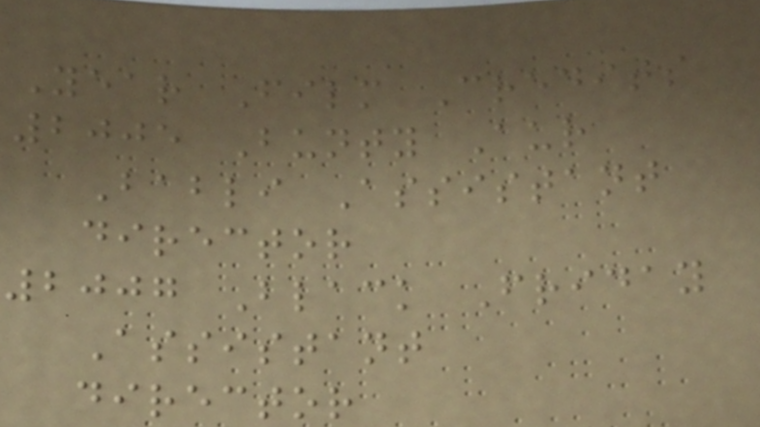Year Film Credits
2005 Bunty Aur
Babli Assistant
director
2007 Black Friday
Assistant
director
